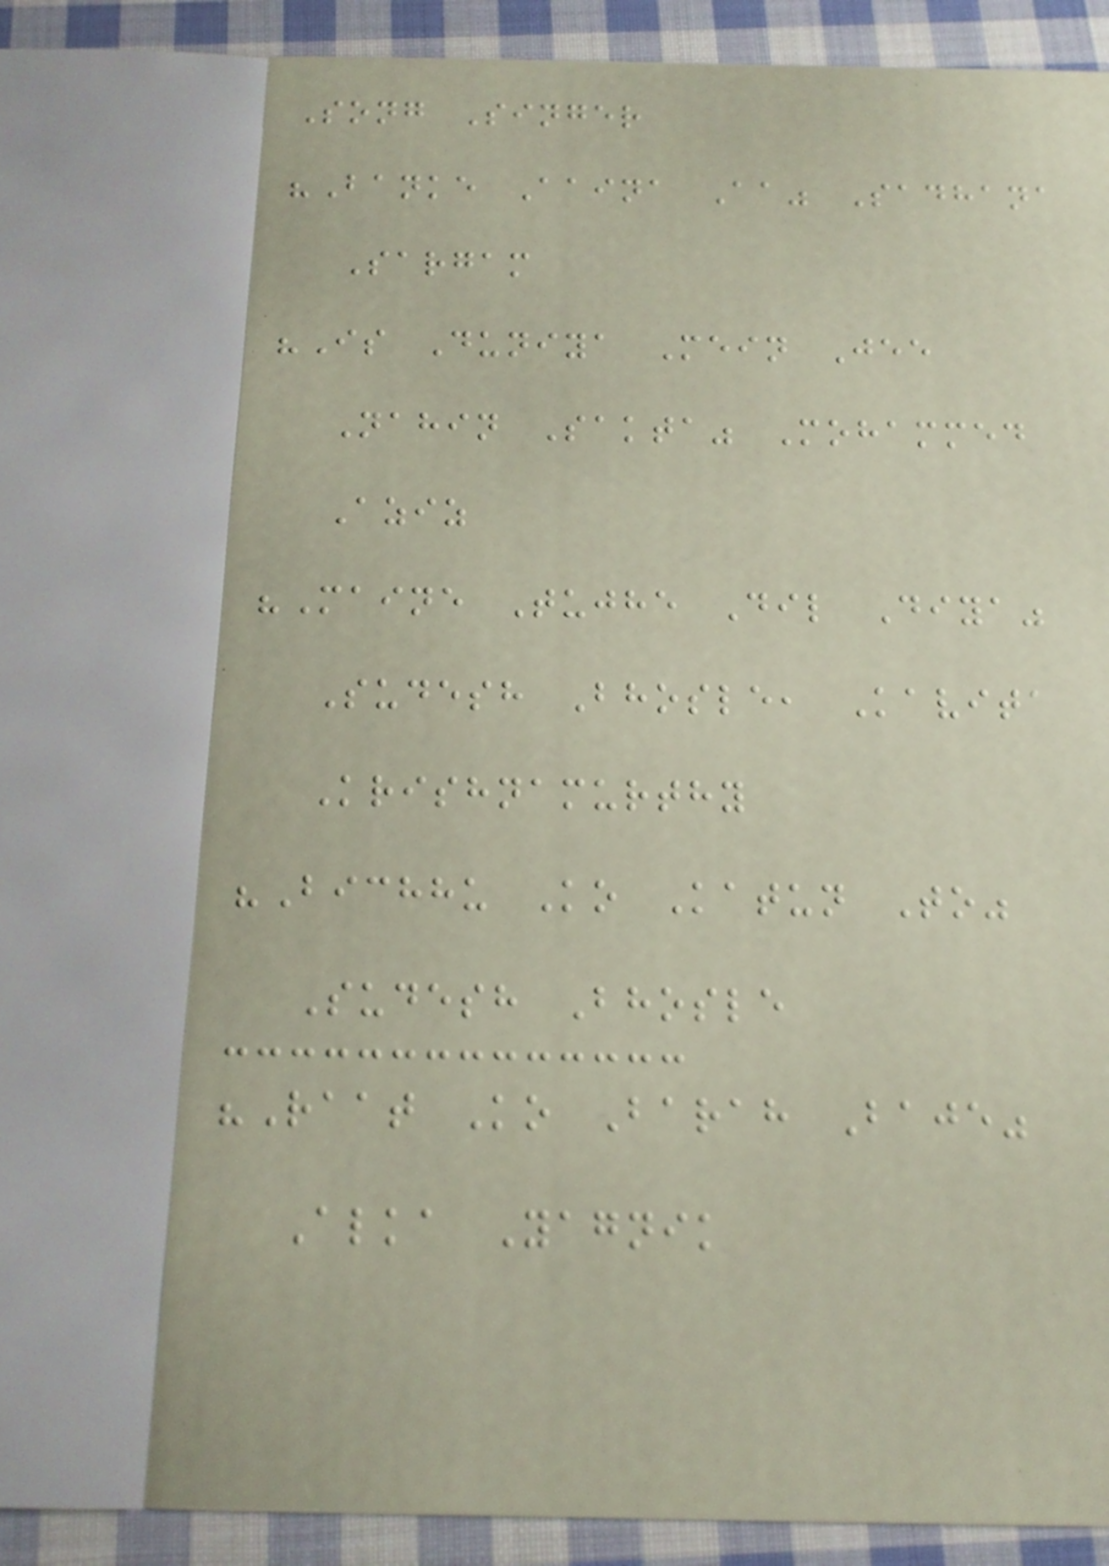Song Singer
"Banke Aaina Aa" Sadhana
Sargam
"Is Duniya Mein Jee
Nahin Sakta" Mohammed
Aziz
"Maine Tujhe Dil Diya"
Sudesh Bhosle, Kavita
Krishnamurthy
"Bichhu Ko Katun To"
Sudesh Bhosle
"Raat Ko Barah Baje"
Alka Yagnik
